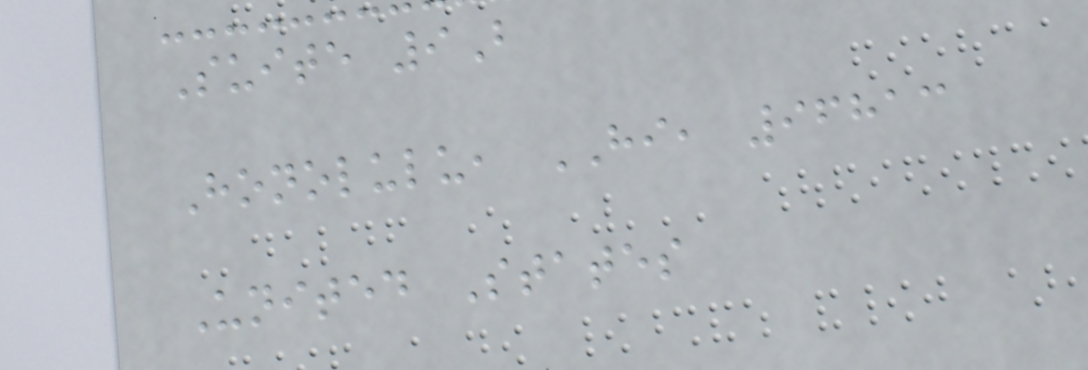Suite 9B
Honolulu, HI, 96813
United States
